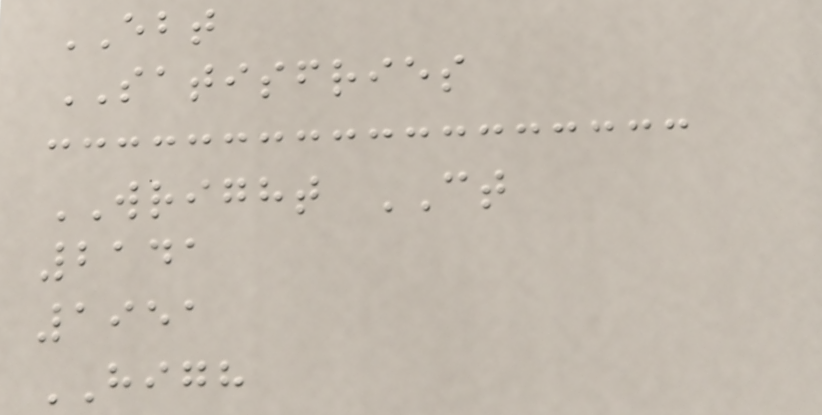EBT
SATISFRIES
WRIGHT CT
2141
1951
HIGH
